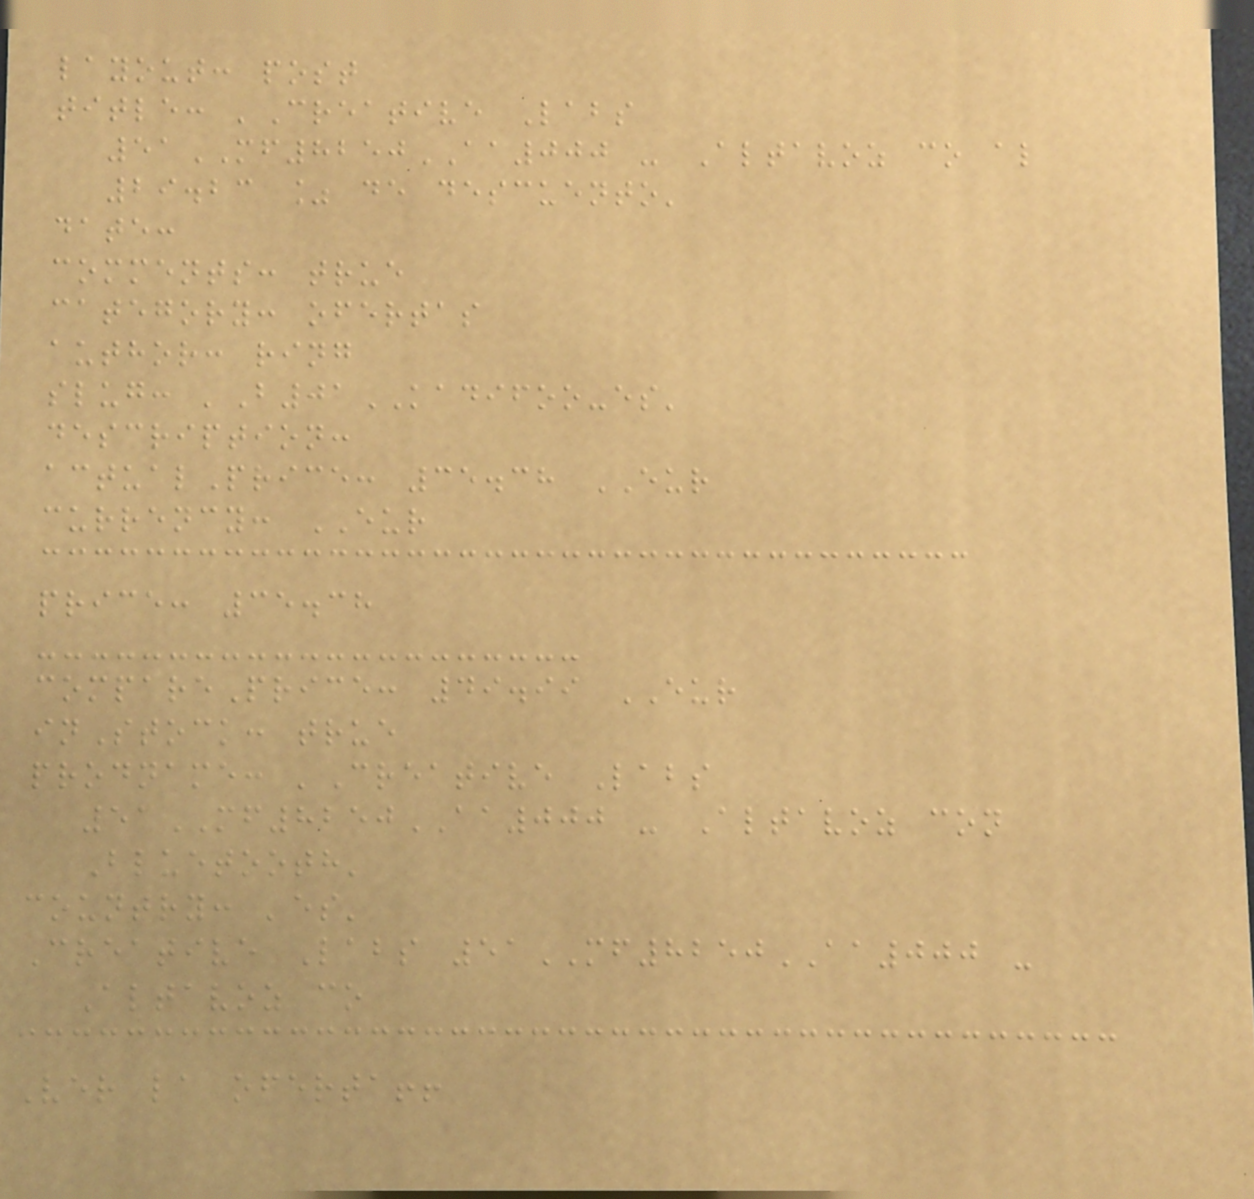layout: post
title: 'Creative Labs
51MF8250AA000 - Altavoz co al
29.23 % de descuento'
date:
comments: true
category: ofertas
author: ring
slug: 'B01KADIFOO-es'
description:
actualPrice: 35.38 EUR
currency: EUR
price: 35.38
comparePrice: 49.99 EUR
inStock: true
prodname: 'Creative Labs
51MF8250AA000 - Altavoz con
Bluetooth'
country: 'es'
Creative Labs 51MF8250AA000 -
Altavoz co
Ver la oferta!!
